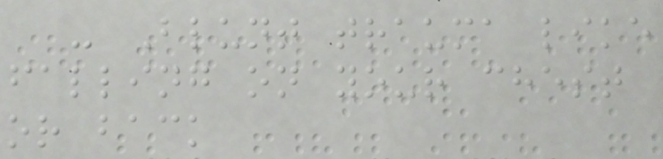- Blunt trauma like
falling on your chest
or back
